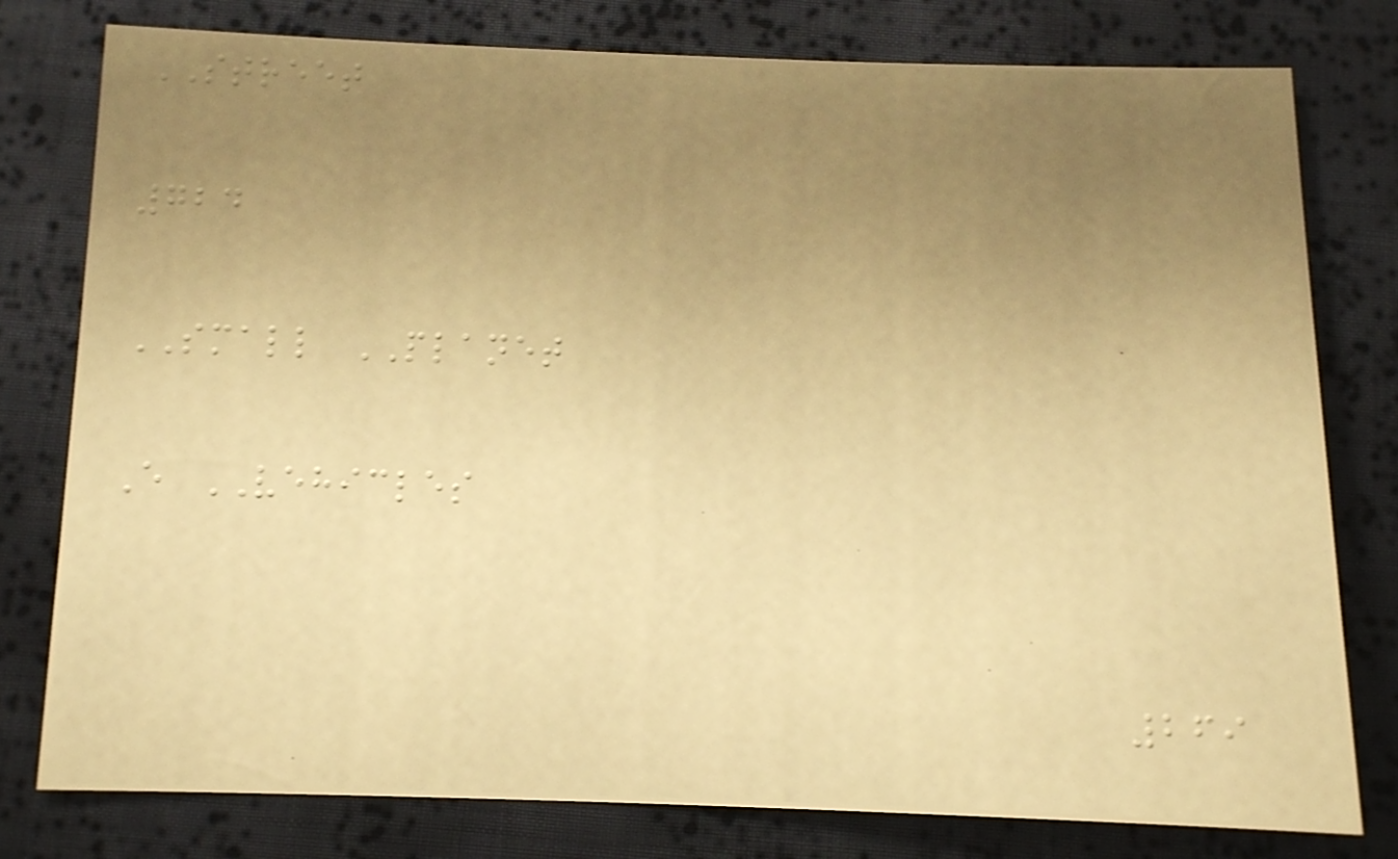STREET
724
SMALL PLANET
E VEHICLES
269
